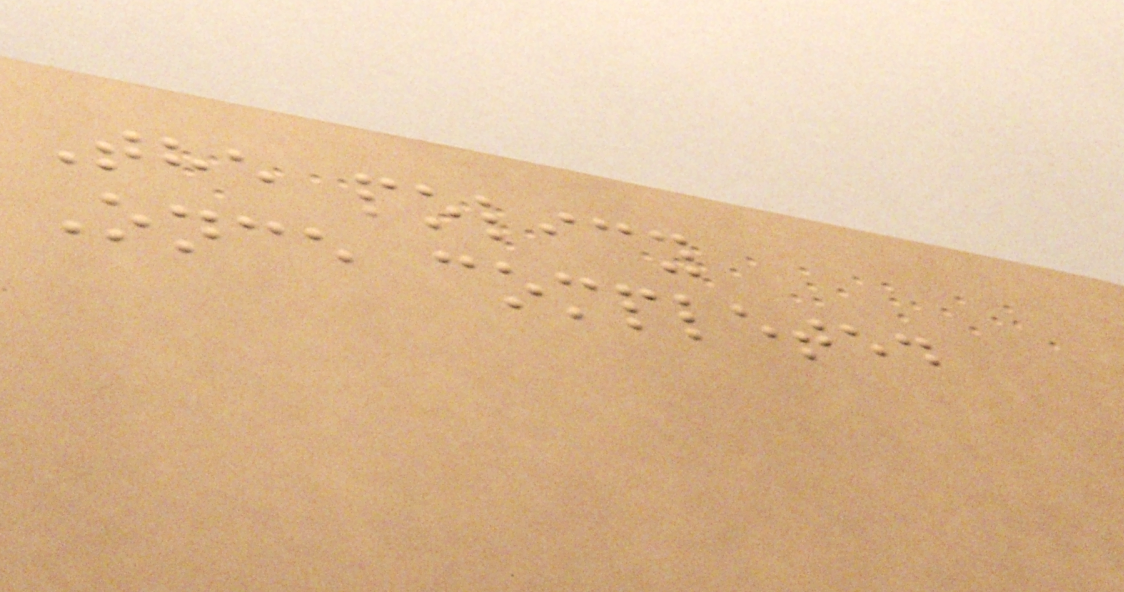The policy
Once completed
